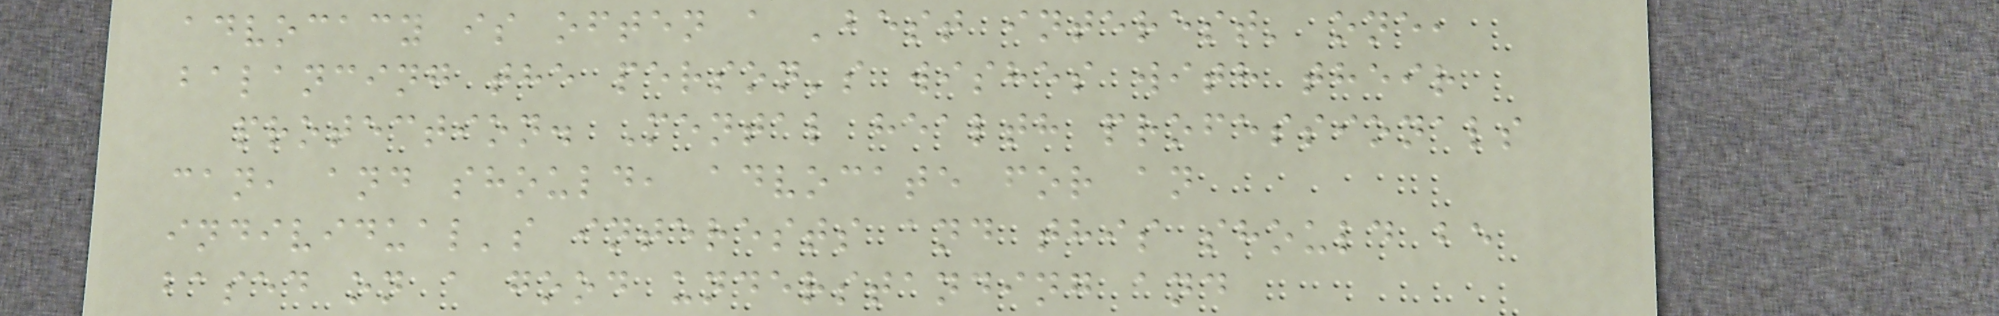advocacy is often a 'best interest' one,
balancing the person's wishes with their
protection. Mental health professionals
can, and should, advocate for an
individual's interests and this should be
based on a good understanding and
